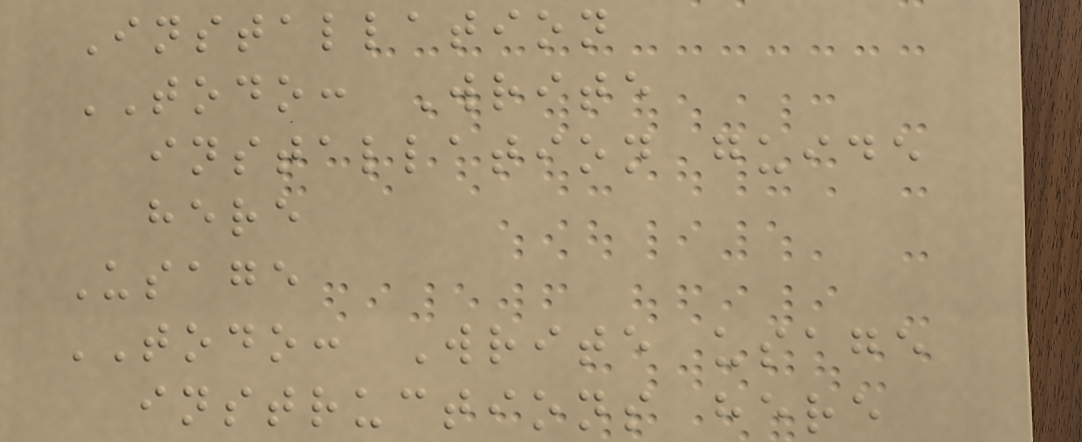Installation
TODO: Write
installation guide
here
Usage
TODO: Write usage
instructions here
